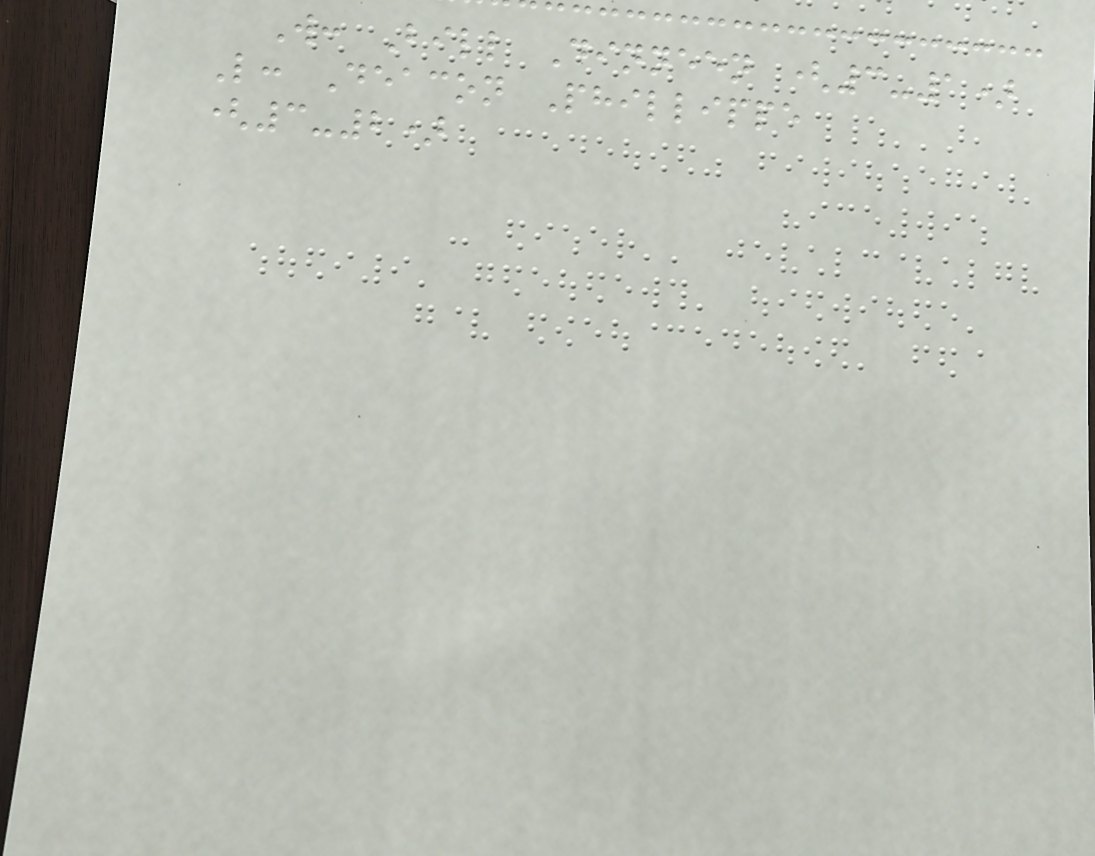W: Bill Dinneen (3-1)
L: Deacon Phillippe
(3-2)
